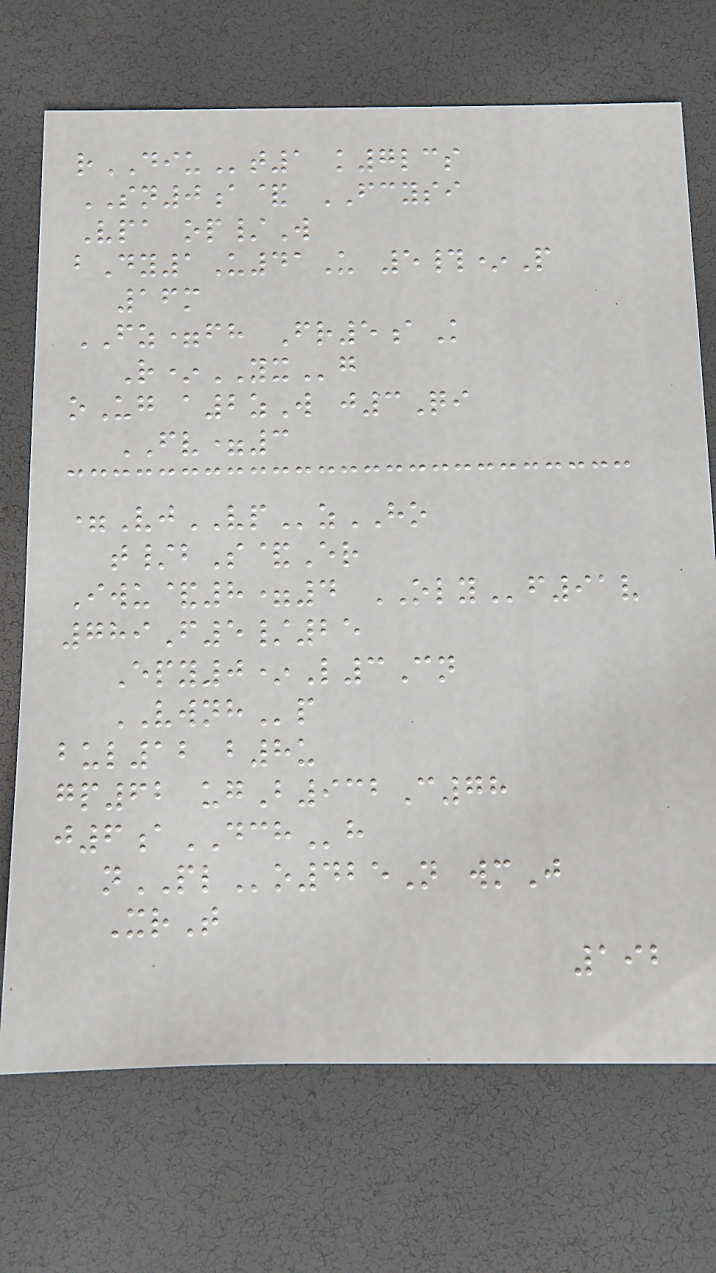rDIUt1 k7lcs
SN0a& FCYSI
Vpa op/W
bDy1U41U 5#*P
16m
FZ=fh Fr5aK
R*YXg
oUg a2zW j3Qi
FV=3
=VjVPzHO
t/bS&Er
Iwu&8=4 OLYf91v
789F5/25
Epy0*L3Cn
VWNHp
bul12 b8u
gp62 ugB932C78
j6aDCHh
nPLo425N wmJ
XrT
192
